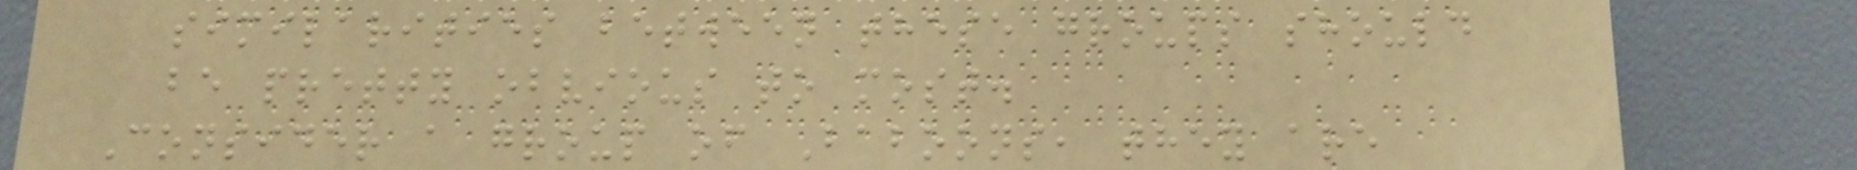similarities between these groups should
be pretty obvious to most.
Consider a group of Baboons, they are
